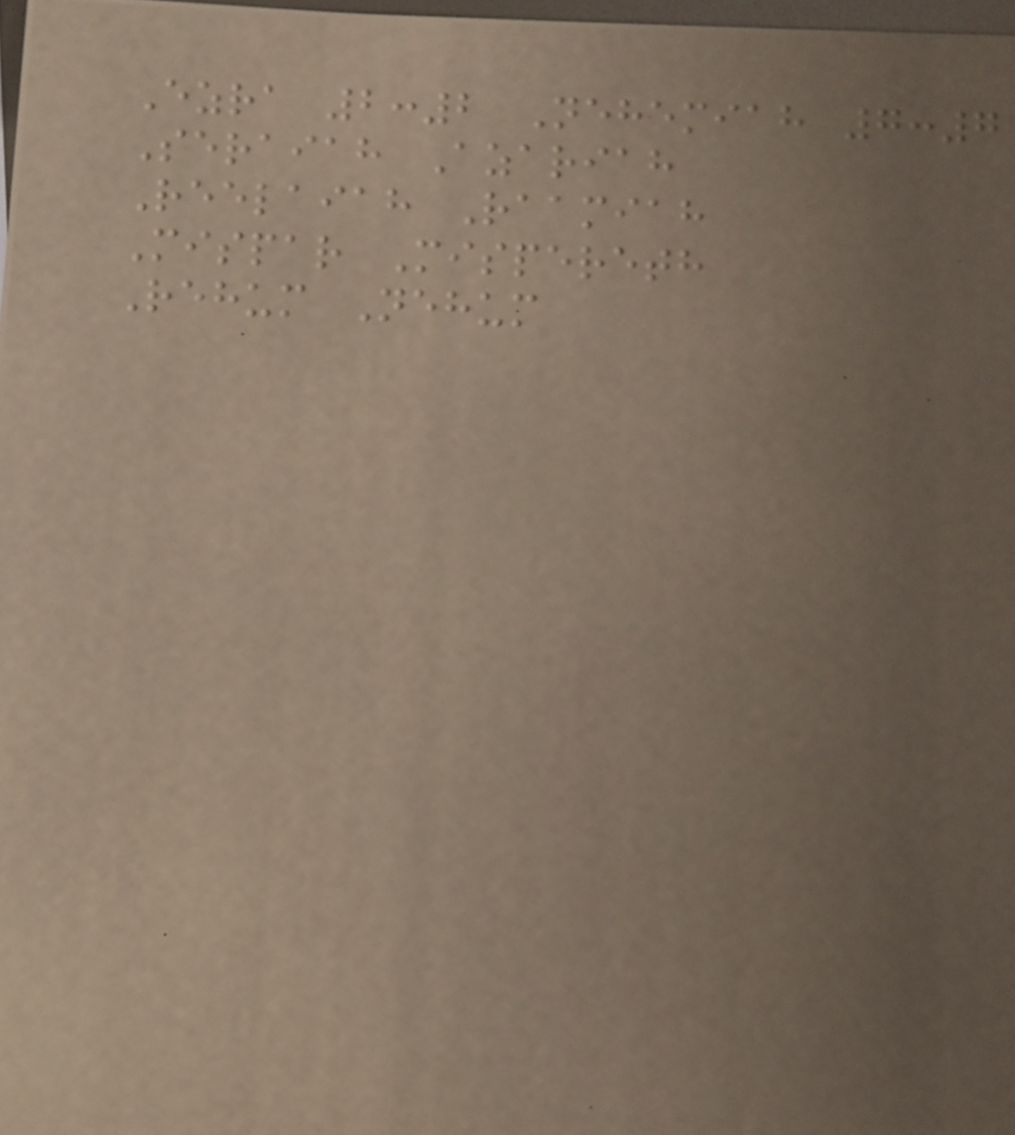Ezra 2:2 Nehemiah 7:7
Seraiah Azariah
Reelaiah Raamiah
Mispar Mispereth
Rehum Nehum
